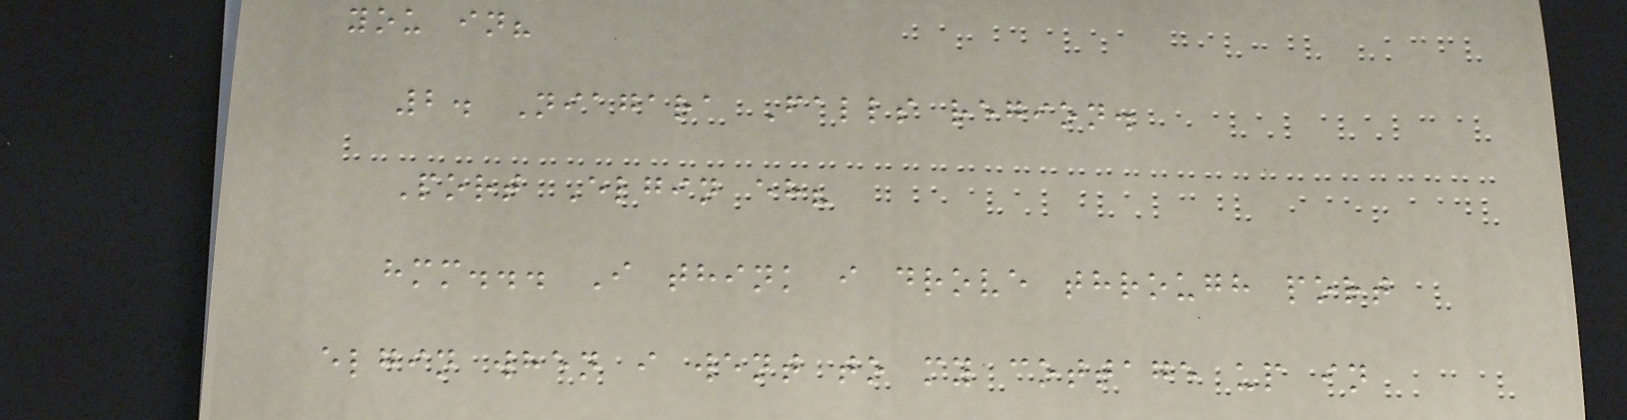you in?
2. Niagara Falls region.
Port Elgin eh?
hmm... I think i drove through port
elgin when i went to my cottage up in
